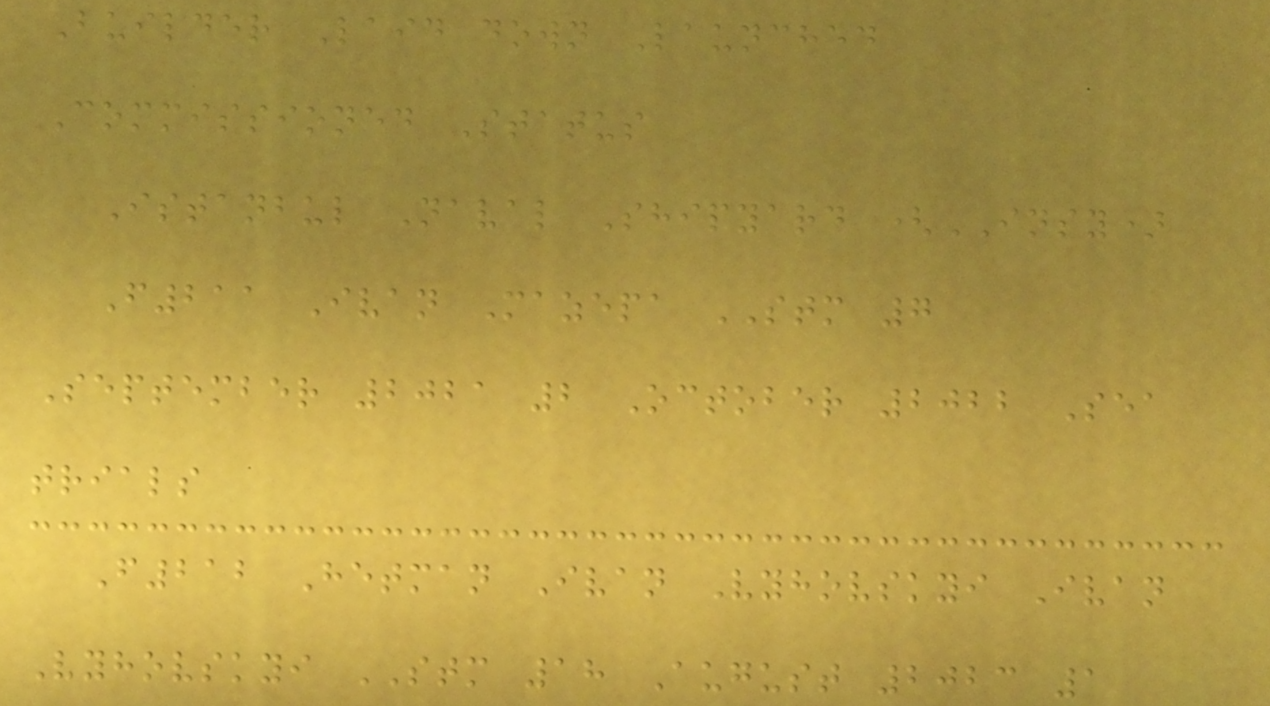Builder Laid down Launched
Commissioned Status
Istanbul Naval Shipyard (INSY)
F211 Ivan Mazepa STM 7
September 2021 2 October 2022 Sea
trials
F212 Hetman Ivan Vyhovskyi Ivan
Vyhovskyi STM 18 August 2023 1
